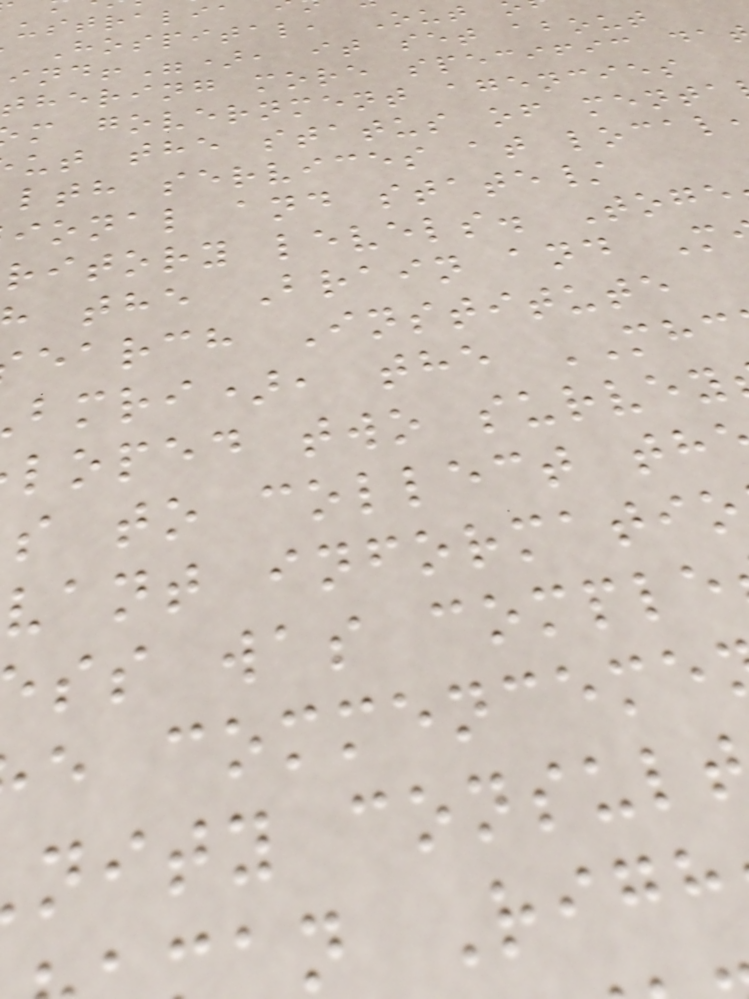ustralia
Hospital, Out
ind!"), it set about
thering more specific da
m government agencies
ut the status of menta
lth services at local
ional and state/
ritory levels. Toge
the Brain and M
earch Institute
bmri), the MHC
loped two survey
s to collect th
vant informatio
ss was comple
e commenceme
nity consul
n Righ
